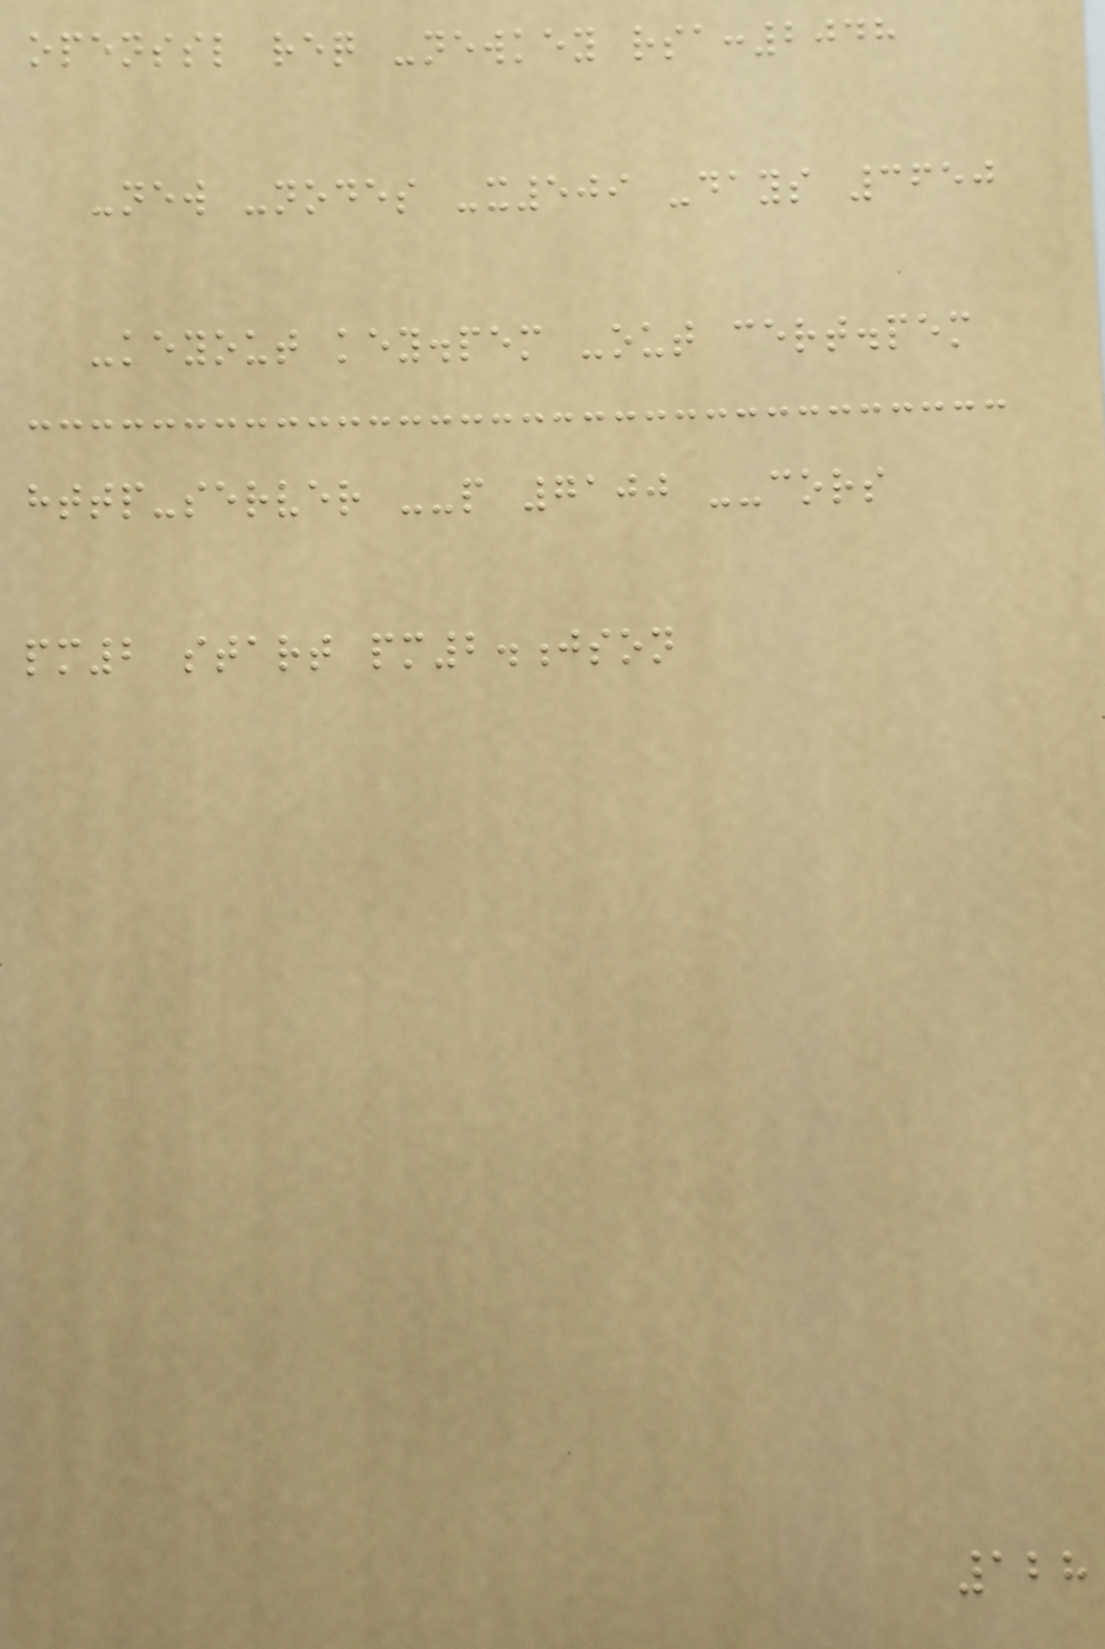openssl req -newkey rsa:2048
-new -nodes -x509 -days 3650
-keyout key.pem -out cert.pem
http-server --p 7100 --cors
pm2 start pm2.json
128
